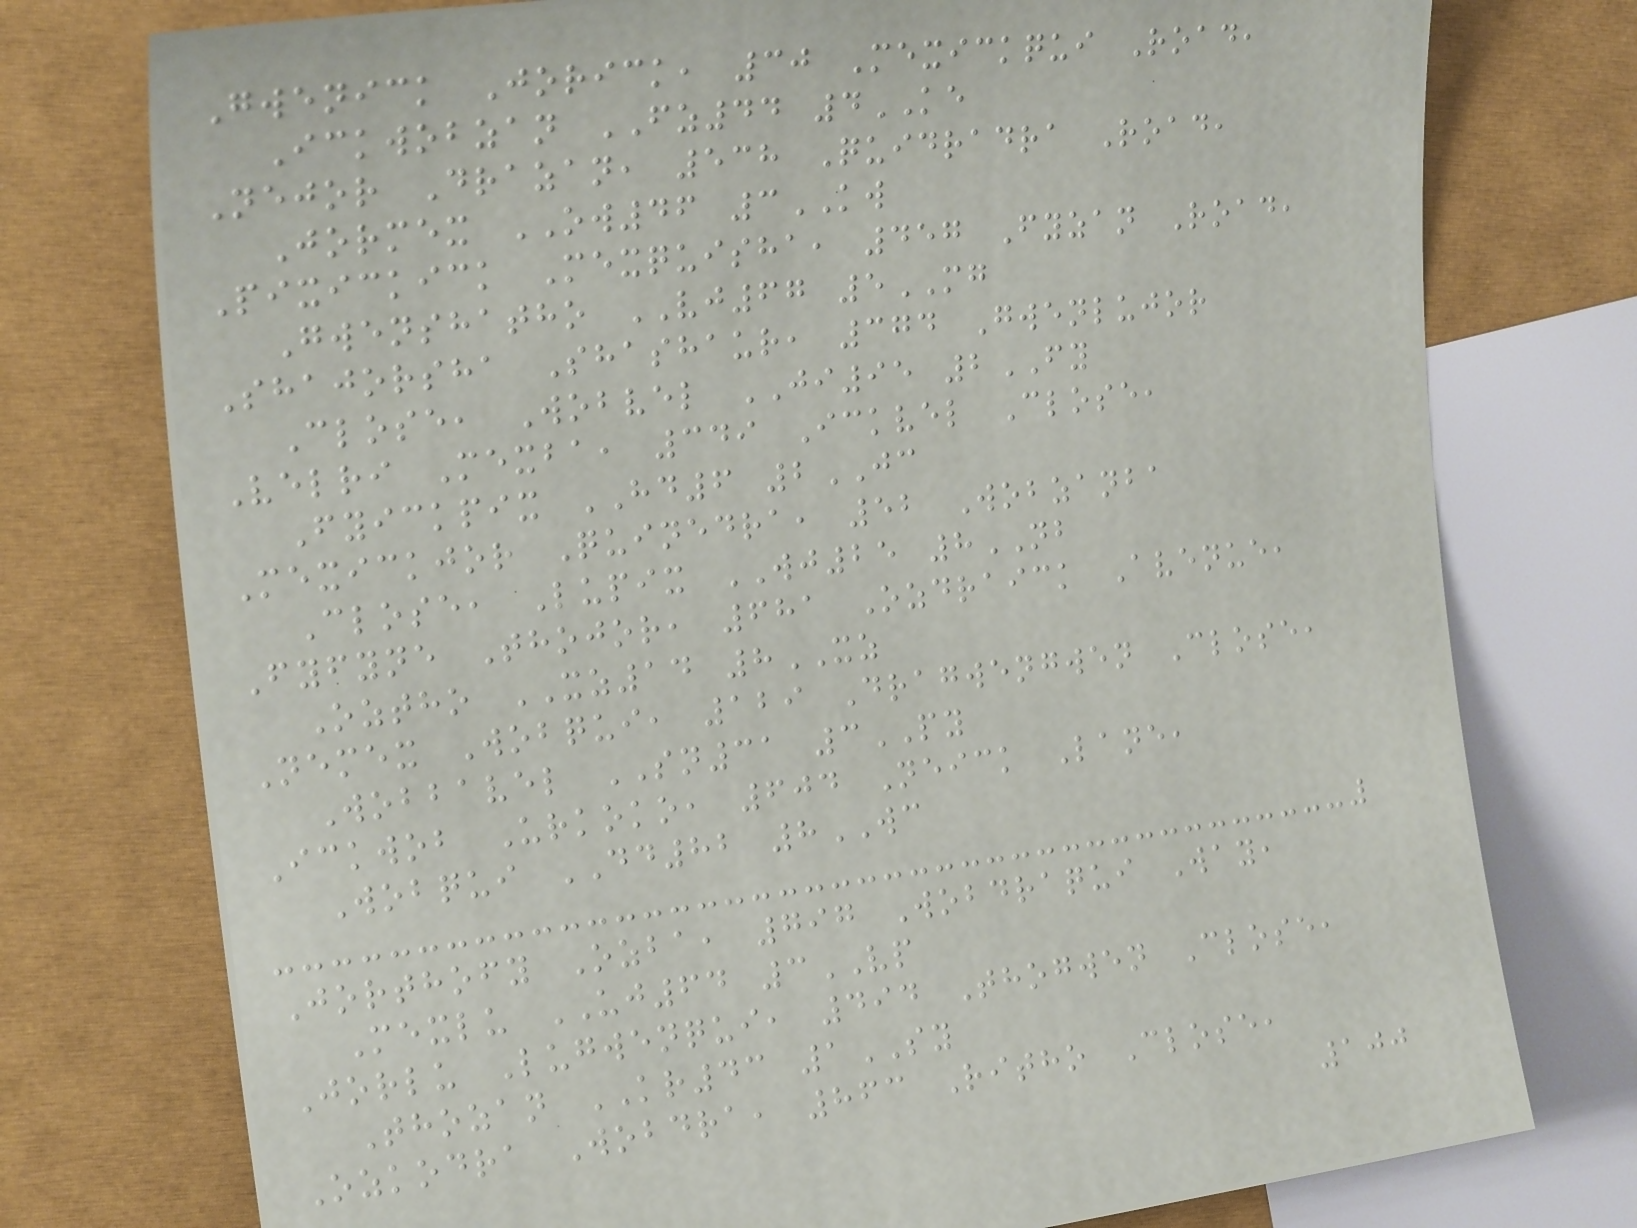Gwenick Jorick, 30 Mexickqui Road,
Ickwobzan FZ44 4KE
Nejor Drazan, 538 Quidradra Road,
Jormex OW46 3KW
Pixickick Mexquisha, 457 Fyzan Road,
Gwenshatho VJ67 5MG
Shajorsha Shashaur, 374 Gwenlujor
Close, Wobvel JI95 2FY
Velri Mexba, 349 Ickvel Close,
Fyickpix HD6 2JC
Mexickjor Quinedra, 52 Wobzanba
Close, Lupix WJ25 8NB
Fyfyne Thojor, 681 Ozdraick Avenue,
Oztho XZ14 8XZ
Nemex Wobqui, 129 Dragwengwen Close,
Wobbavel SN31 3PY
Ickwob Urkoko, 604 Neick Lane,
Wobqui DD82 8WC
Jorthofy Ozba, 797 Wobdraqui Way,
Mexlu UJ64 3VP
Jorlu Lugwenqui, 494 Thogwen Close,
Thozan KR43 1SY
Ozkodra Wobdra, 863 Ritho Close,
100
